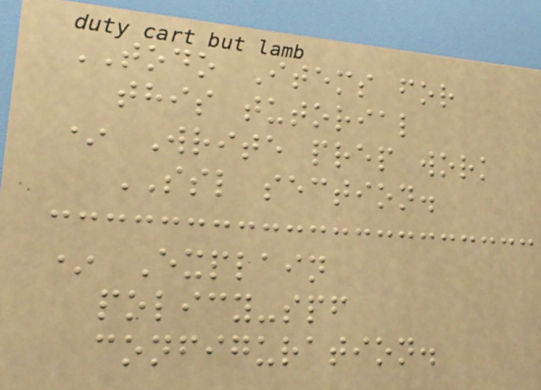TODO Items for
this tutorial
* Write prep work
SSL section.
* Explain
policy-spf
configuration.
